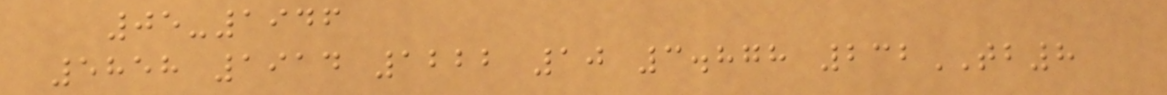05-1946
5858 1914 1222 10 3.878 232TB8
